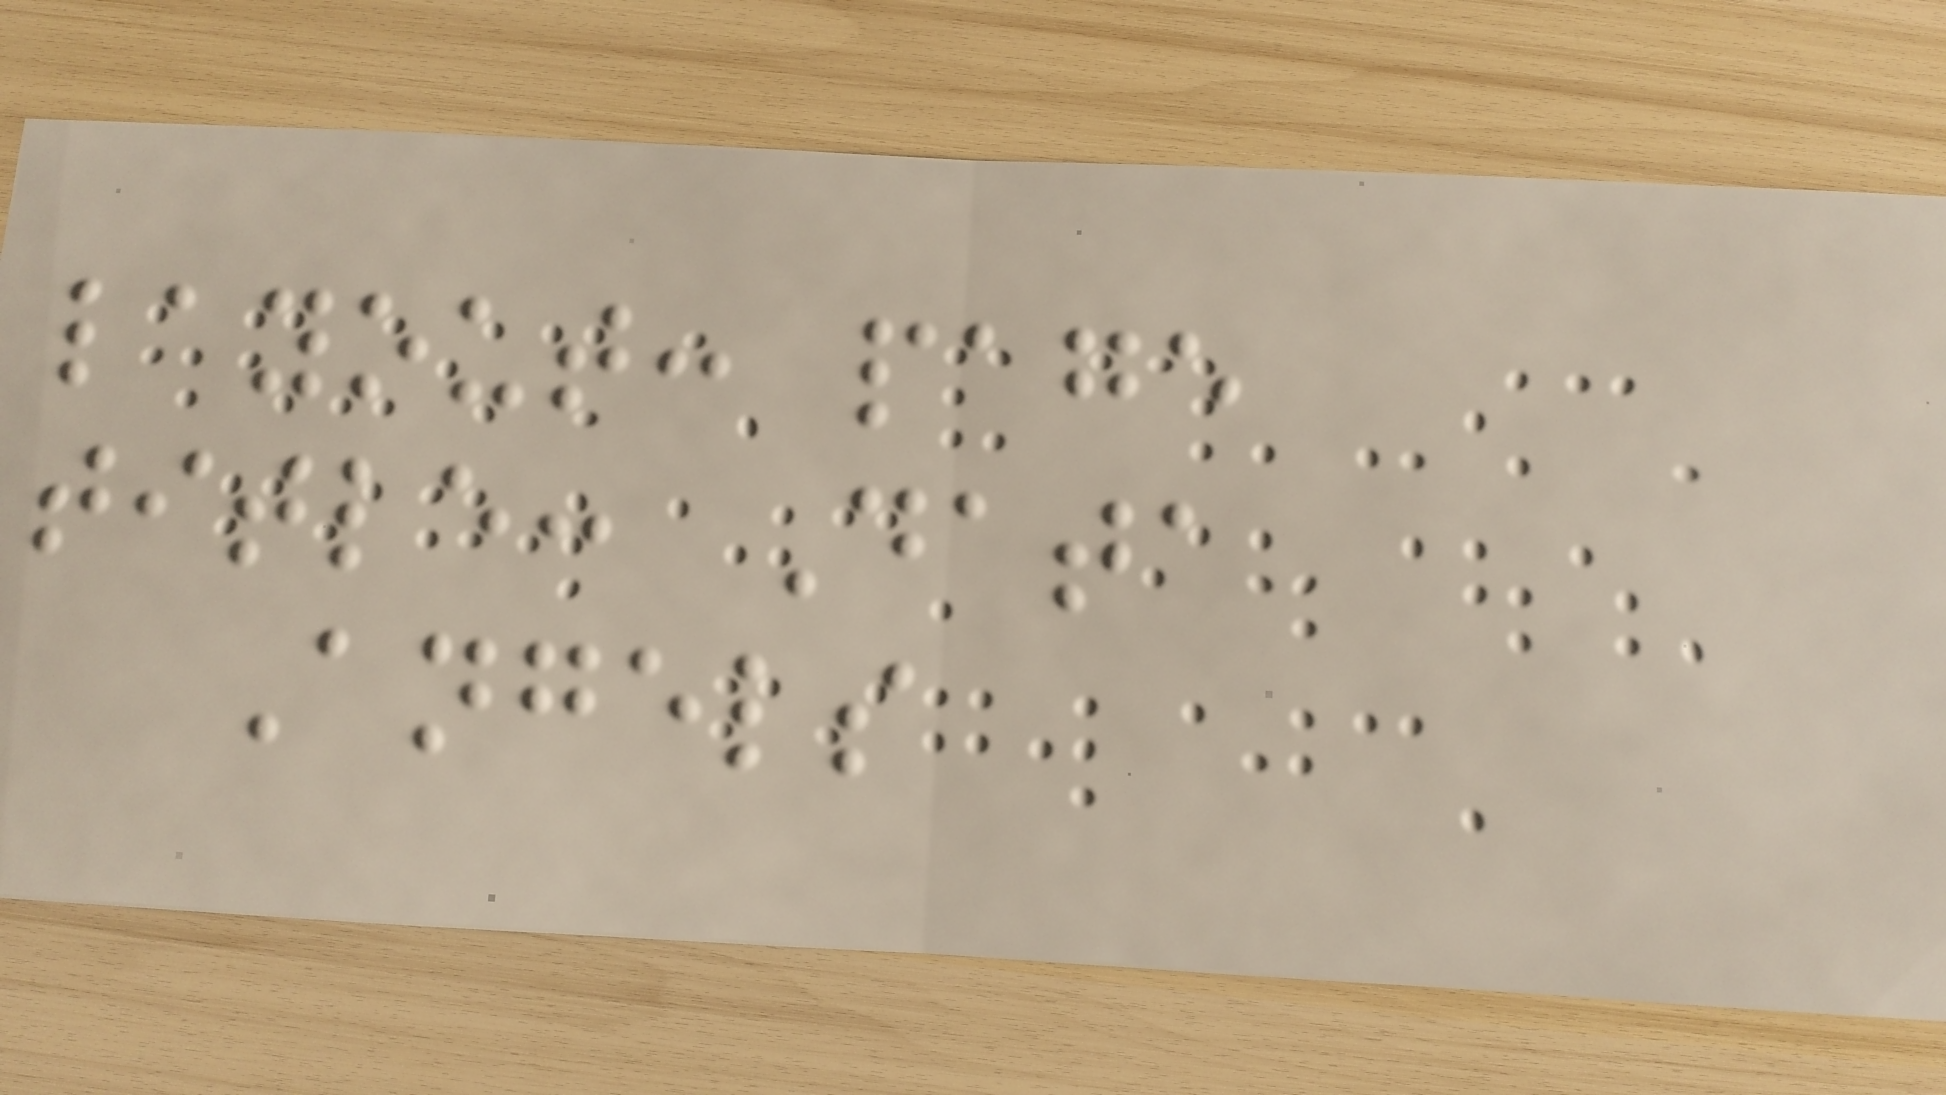layout: page
title: Data
Angels
